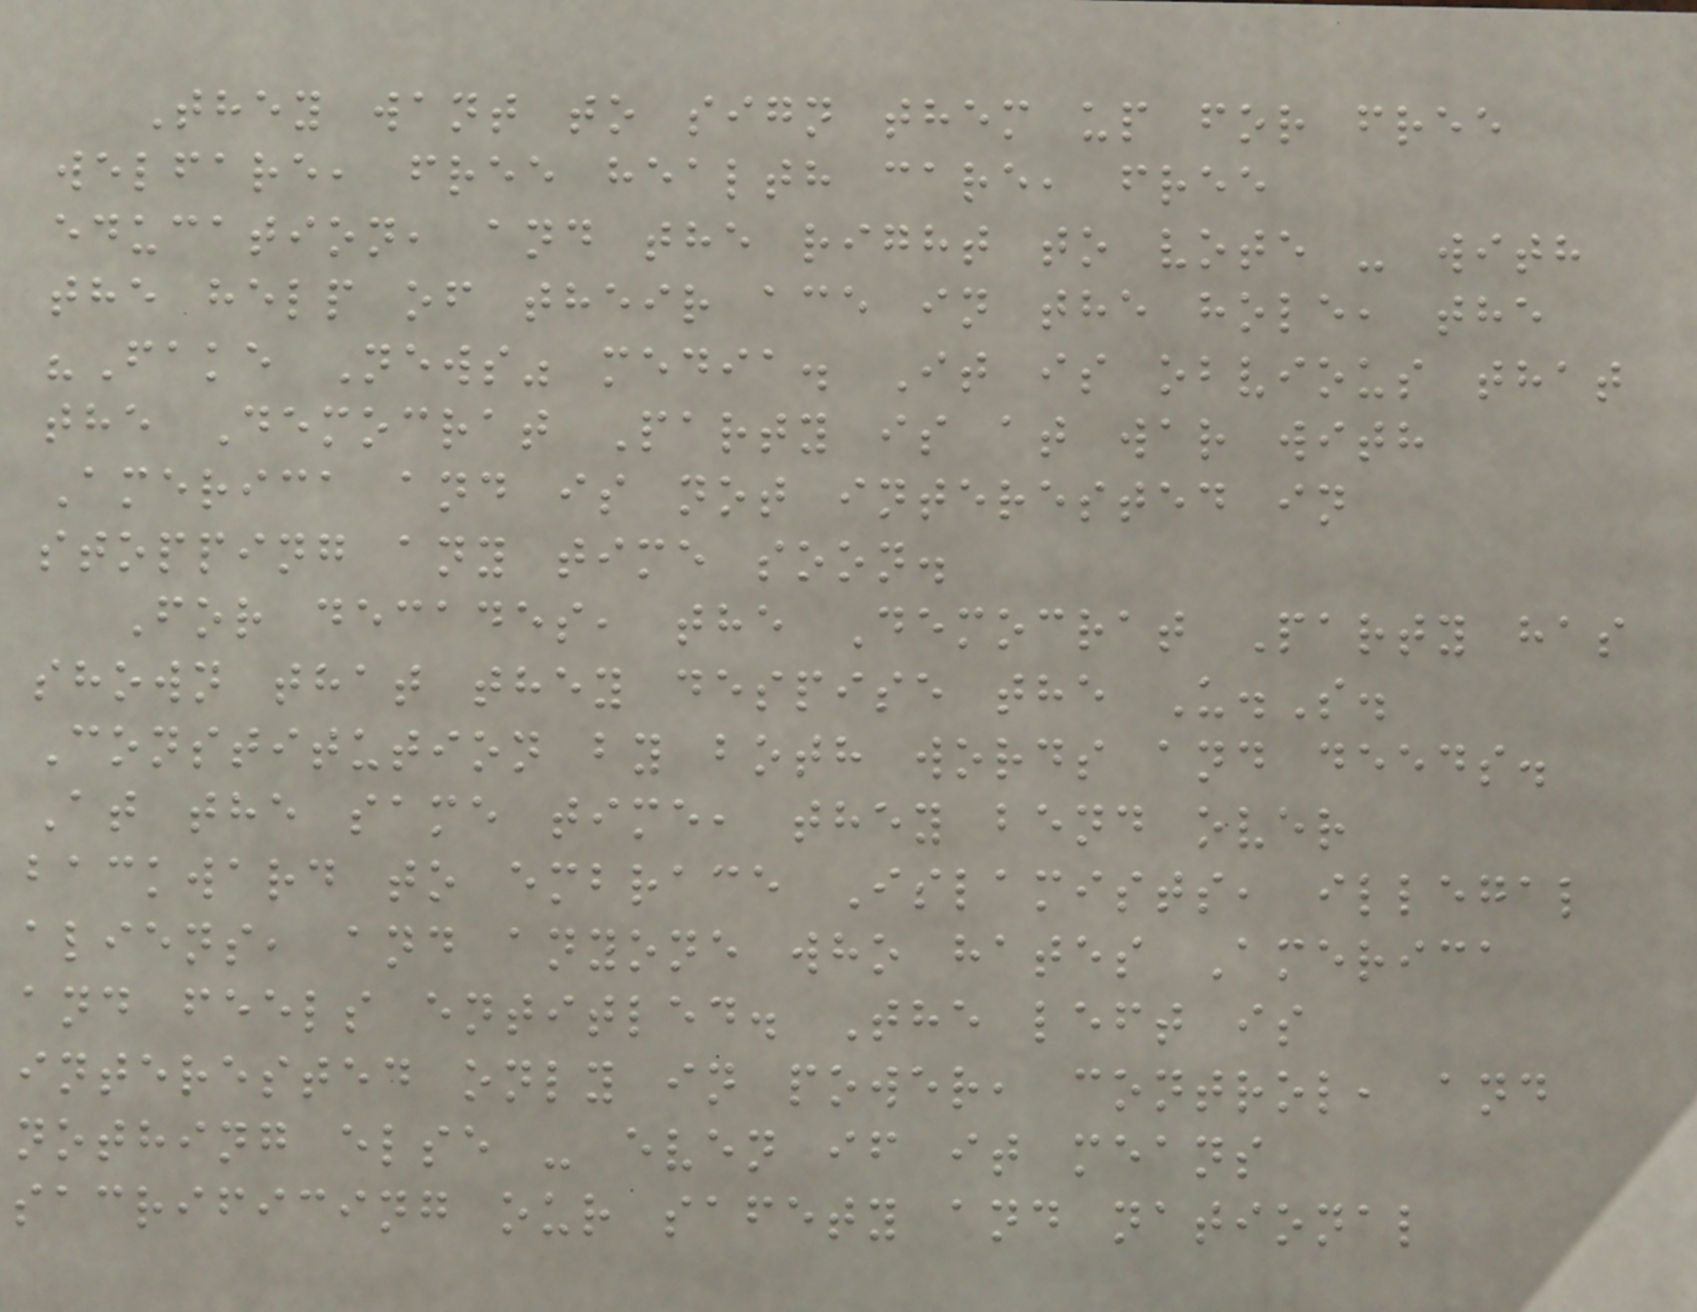They want to sign them up for free
welfare, free health care, free
education, and the right to vote - with
the help of their ace in the hole, the
"Fake News" media. It is obvious that
the Democrat Party is at war with
America and is not interested in
stopping any time soon.
For decades, the Democrat Party has
shown that they despise the U.S.
Constitution by both words and deeds.
At the same time, they bend over
backward to embrace Islamists, illegal
aliens, and anyone who hates America
and feels entitled. The left is
interested only in power, control, and
nothing else - even if it means
sacrificing our safety and national
